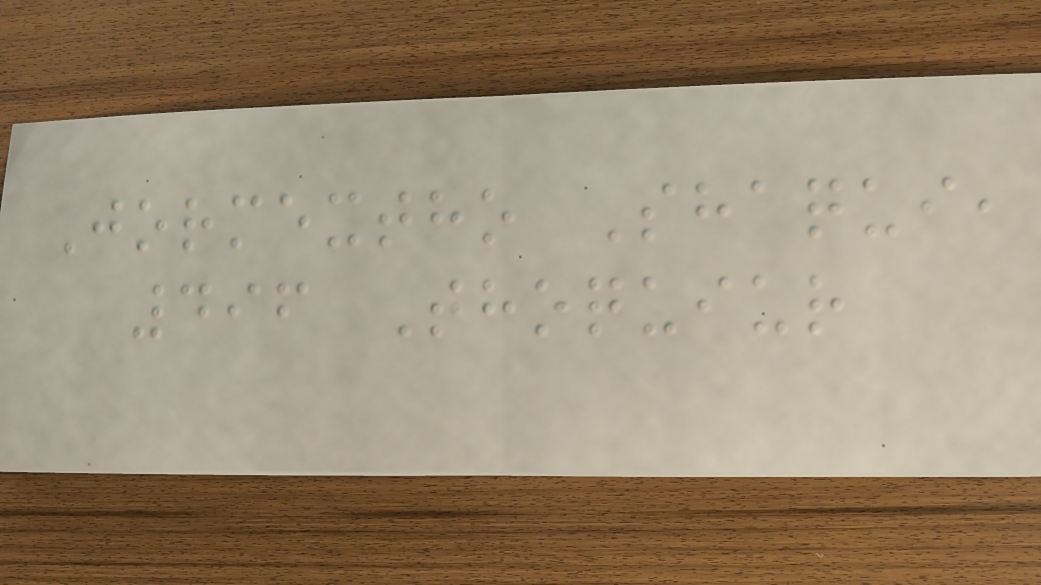Jormextho Shaqui,
496 Thoquiur
